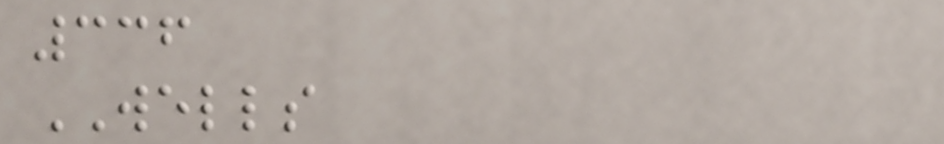336
WELLS
